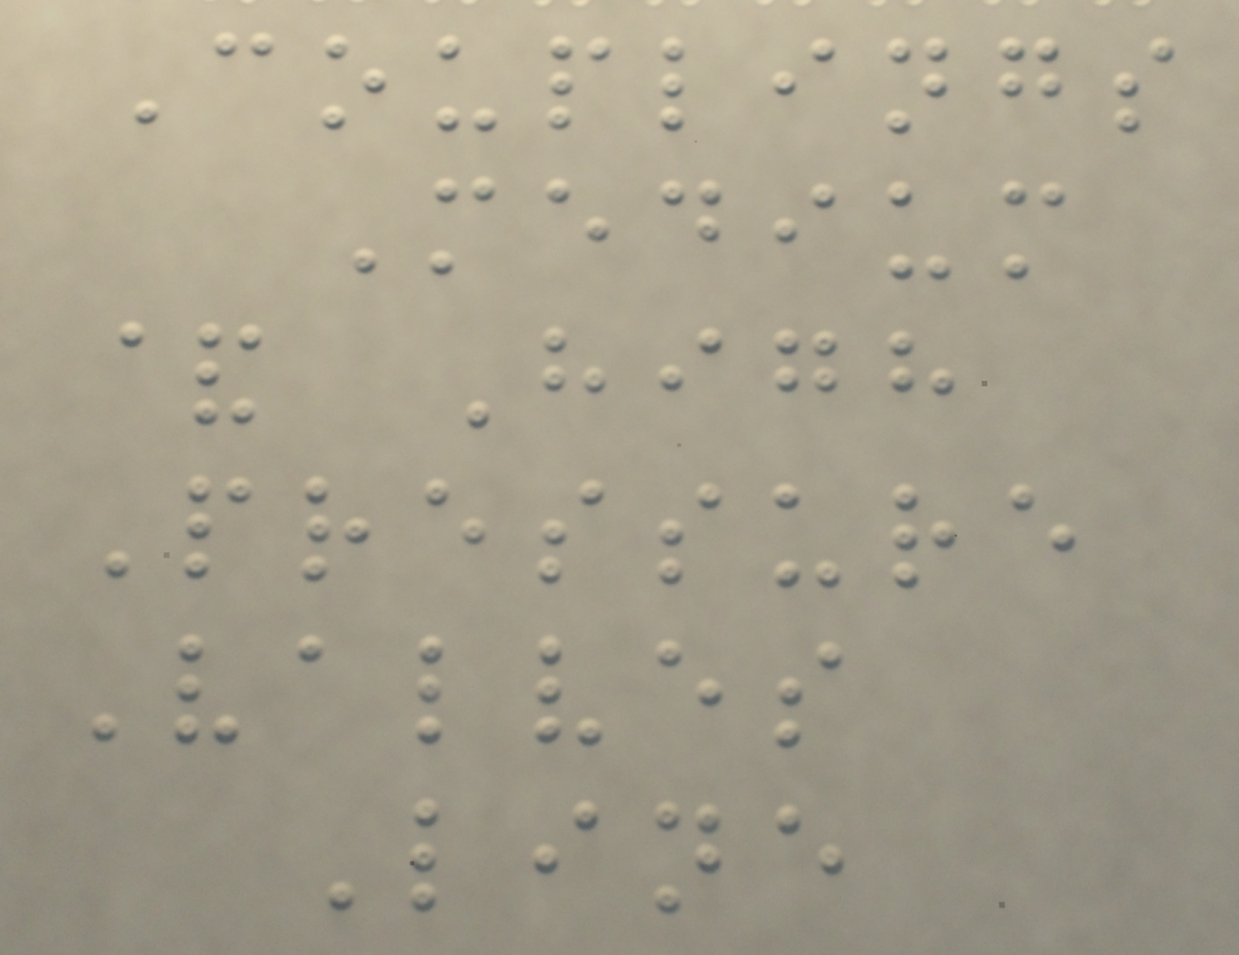Couplings
Medium
& High
Pressure
Valves
Line
